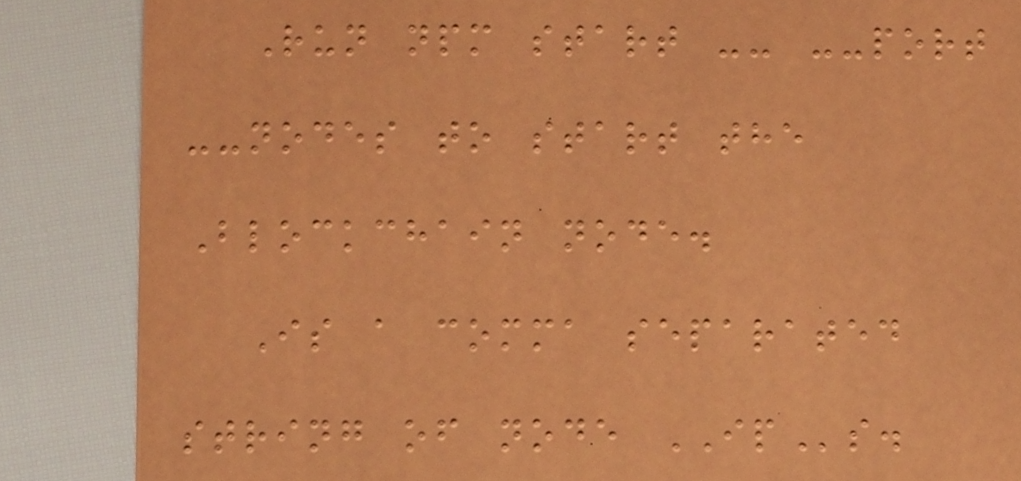Run npm start -- --port
--nodes to start the
Blockchain node.
Is a comma separated
string of node IPs.
